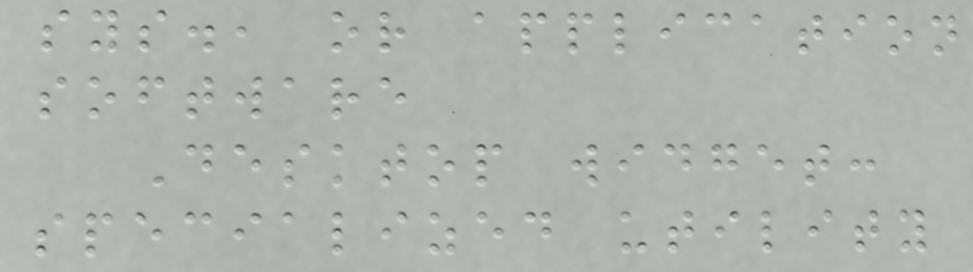sys., or application
software
Desktop widget:
specialized utility
